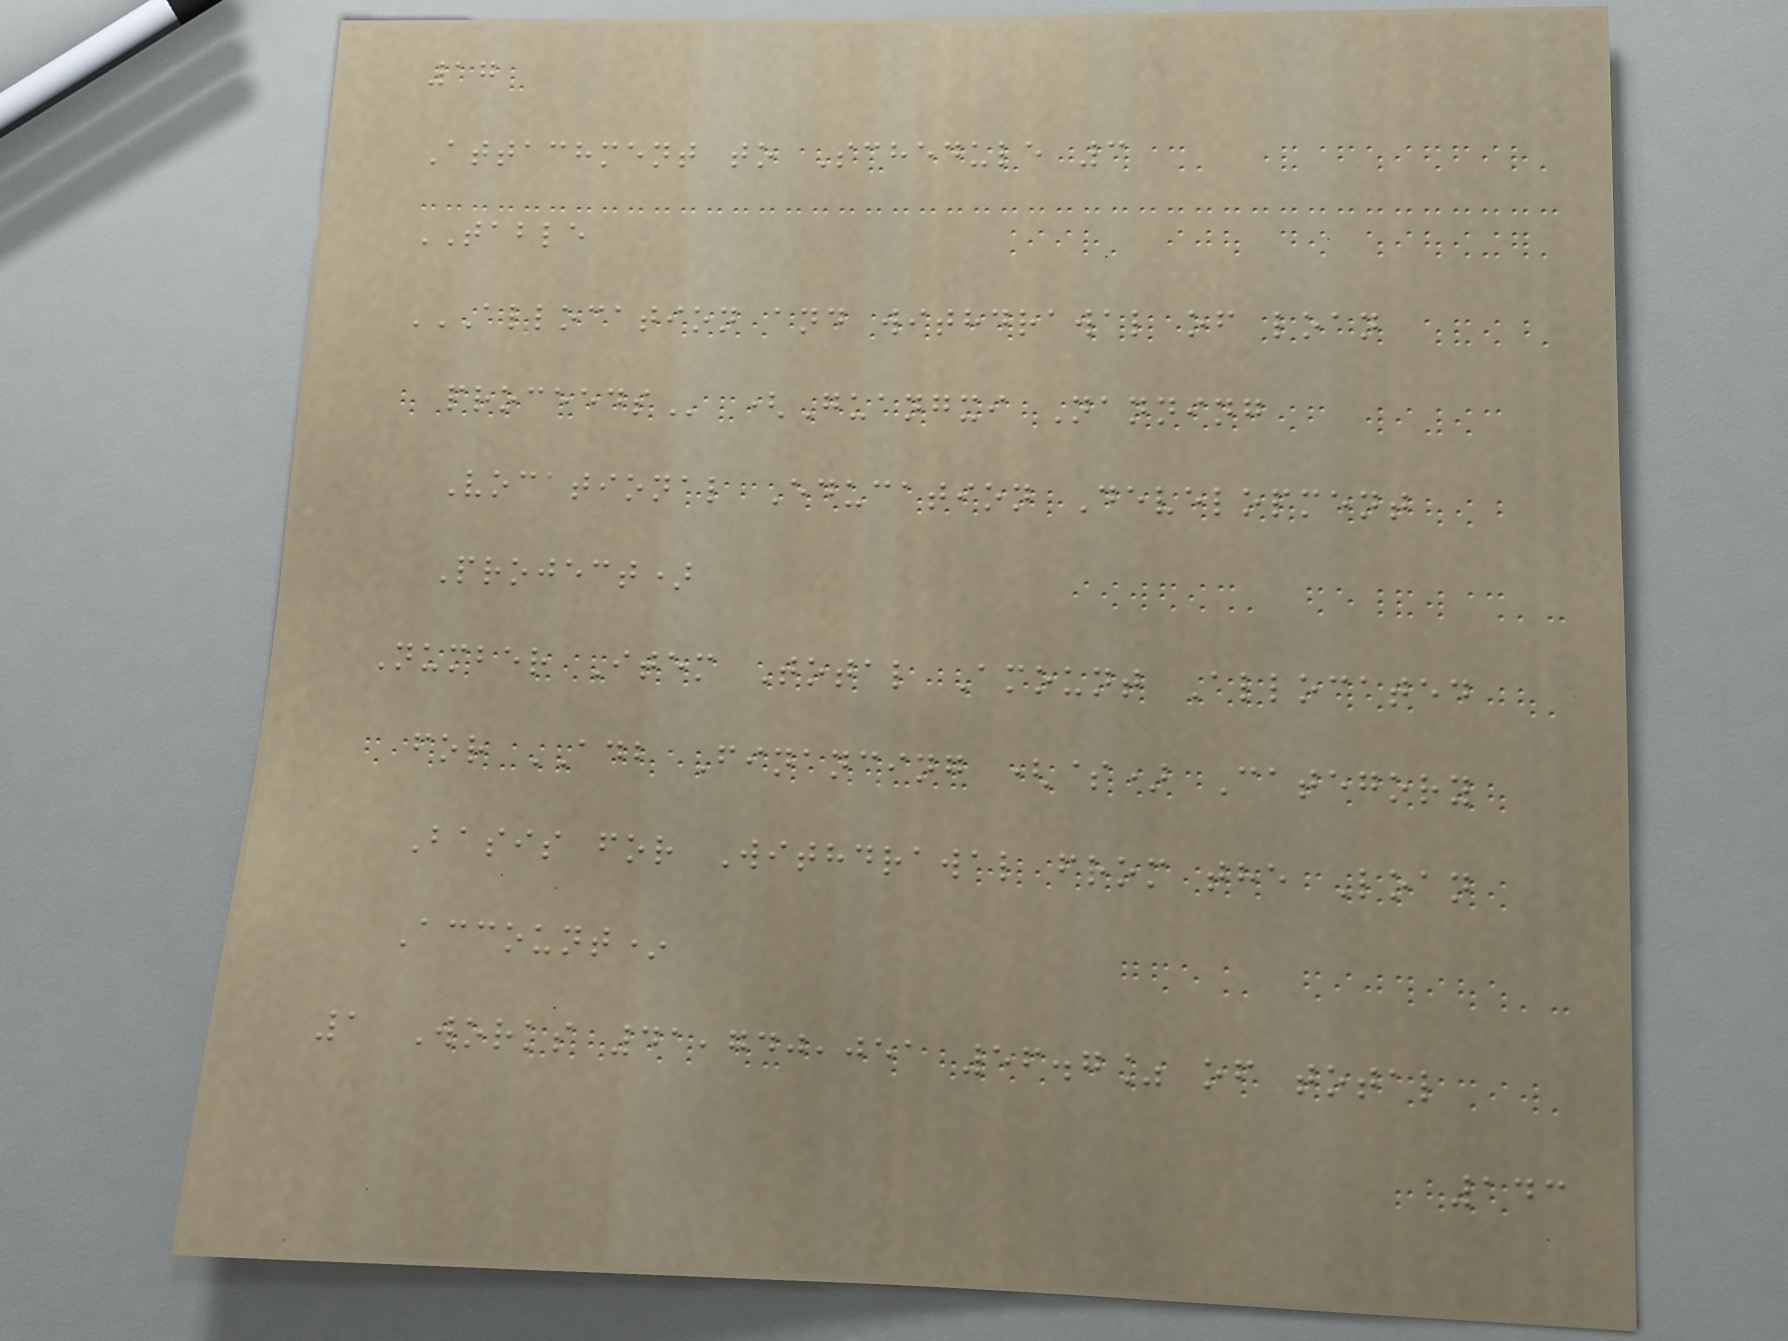17
Attachment to Schedule 3
TABLE
ALLOCATION AND WITHDRAWAL OF LOAN
PROCEEDS (Guangxi Nanning
Vocational Education Development
Project)
Number Item Total Amount Allocated
for ADB Financing ($) Category
Basis for Withdrawal from the Loan
Account*
1 Works 41,740,051 56.7% of total
143
